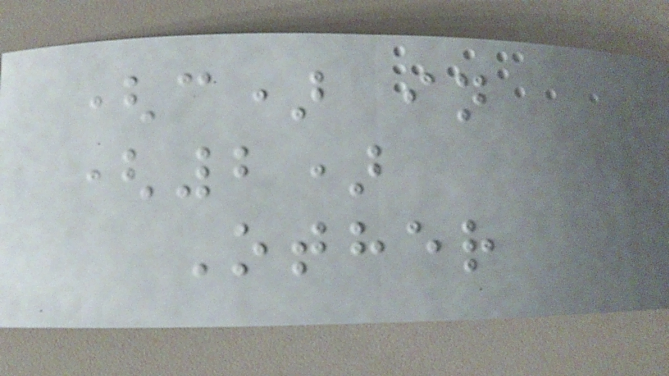(c) in
(2)
Other
